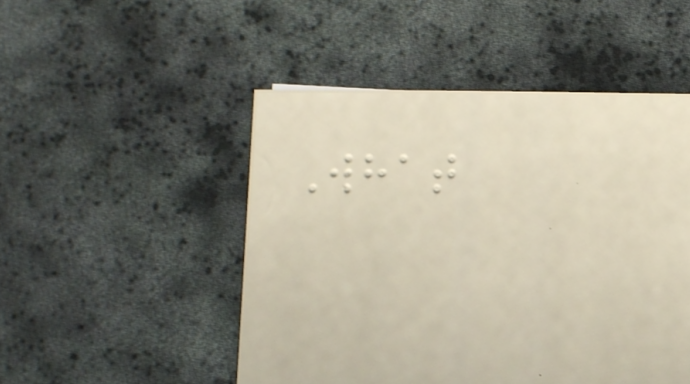What
